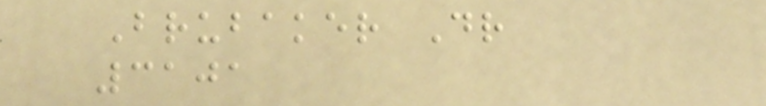Brubaker Dr
3101
